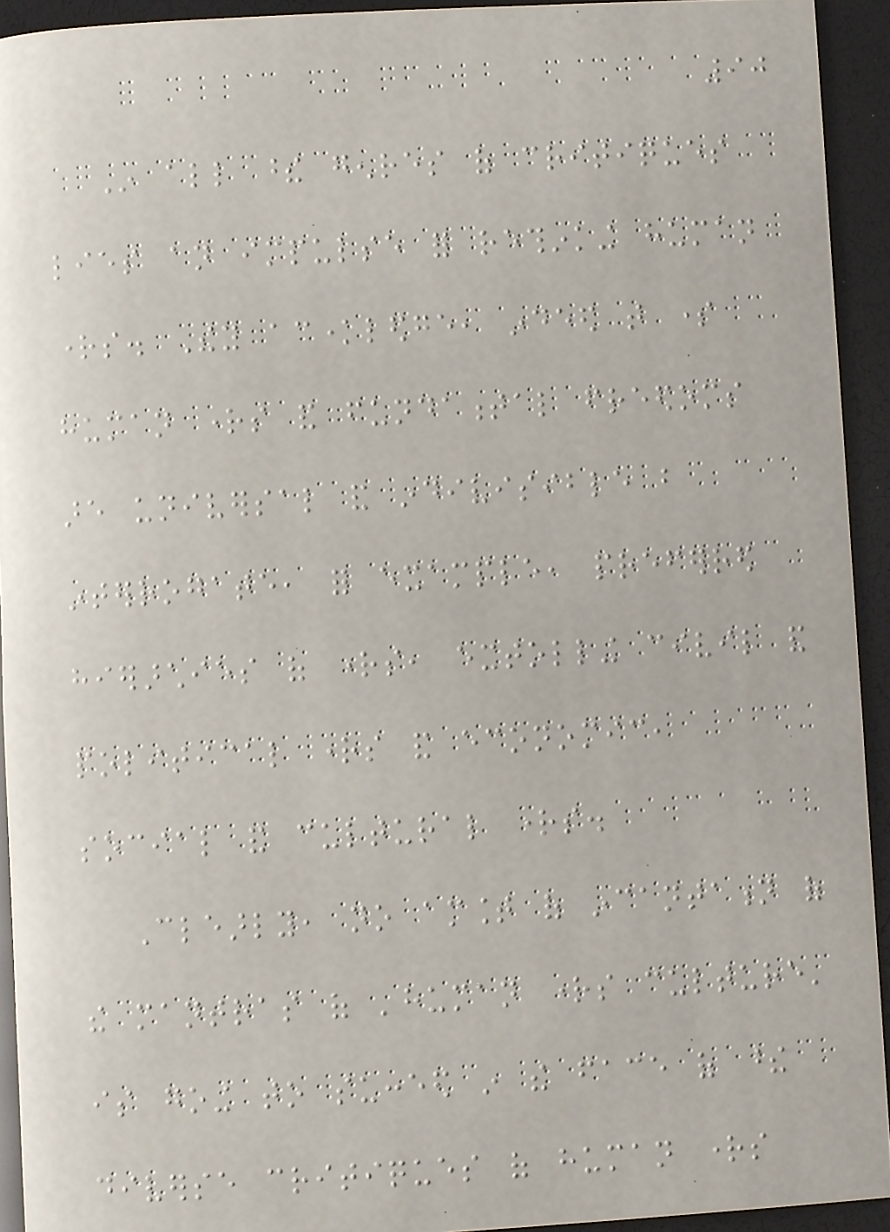90
In all these genres of critiques
lies an impulse for rethinking human
rights. They acknowledge, indeed that some
human rights and fundamental freedoms
are universal and indivisible but
interrogate, for example, preferred
hierarchies of rights, extolling civil and
political rights and economic,
social and cultural rights.
Clearly, no amount of incantation of
the mantras of 'human rights culture'
is going to succeed in the face of these
diverse critiques of human rights
